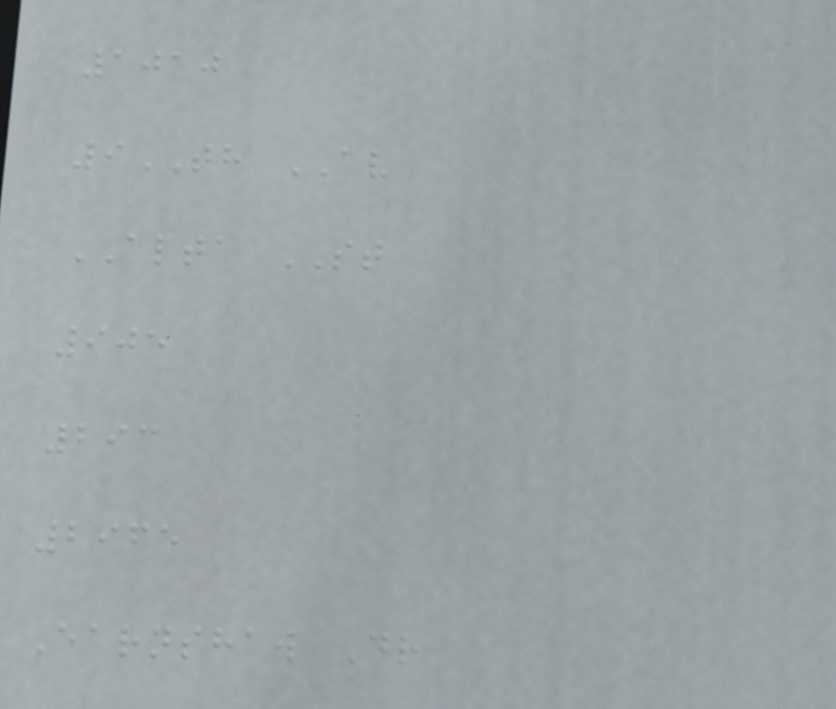1010
9TH AV
ALTA ST
905
293
2965
Earnshaw Dr
